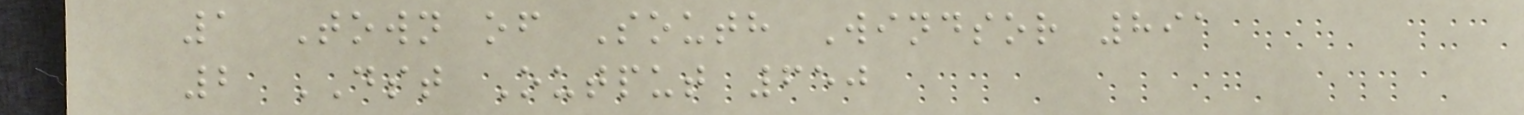1 Town of South Windsor 891
2 DST Output 650
